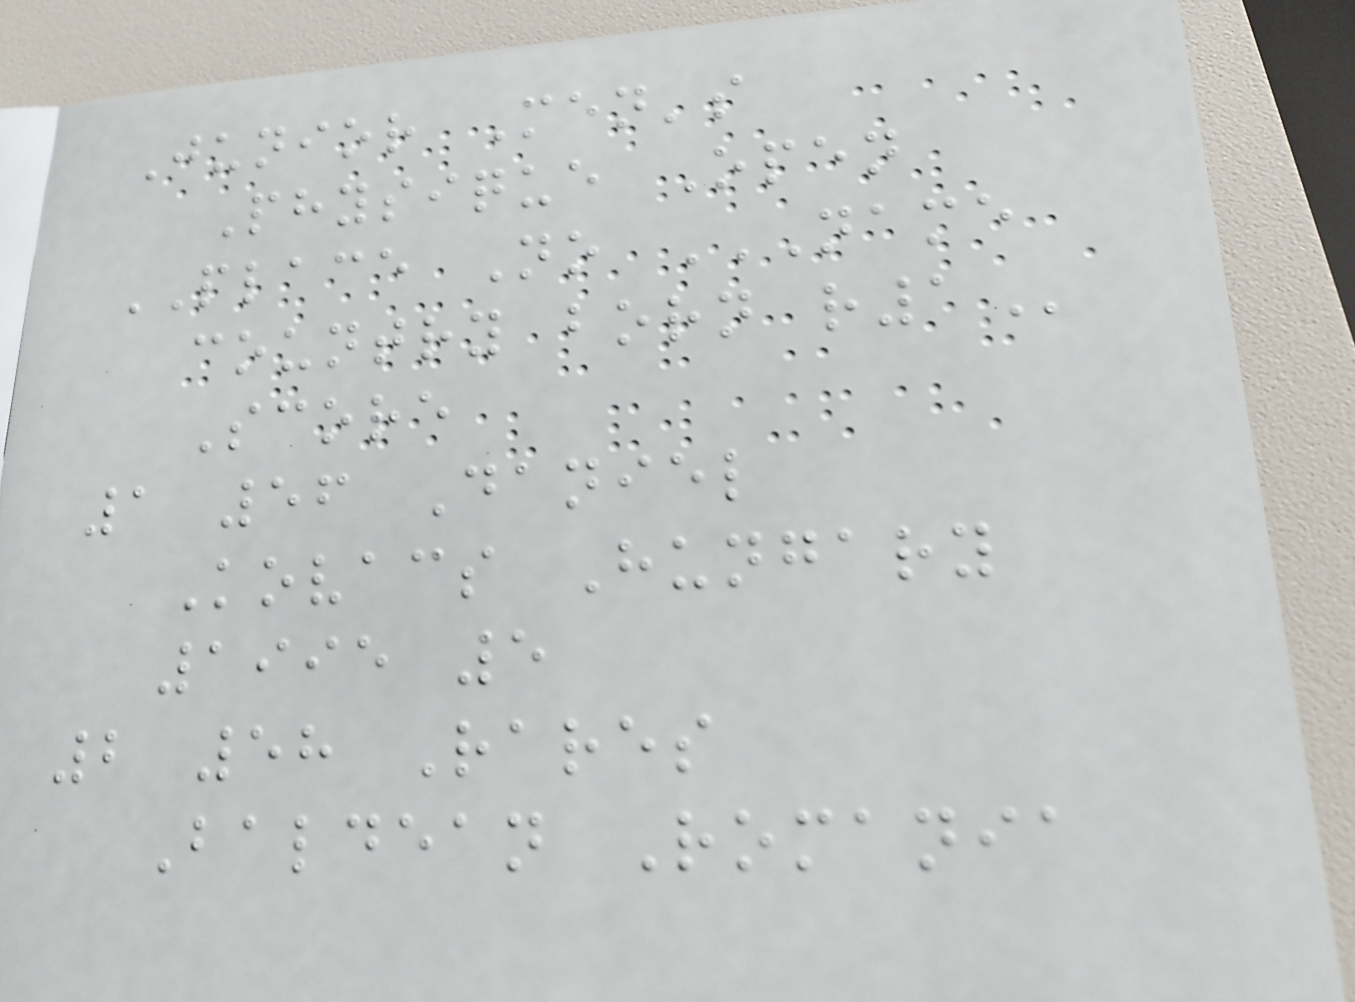Junior Men's
Physique Open
PLACE No NAME
COUNTRY BORN R1
Score
1 56 Daniel
Kovacs Hungary
1995 5
2 58 Rares
Baldean Romania
